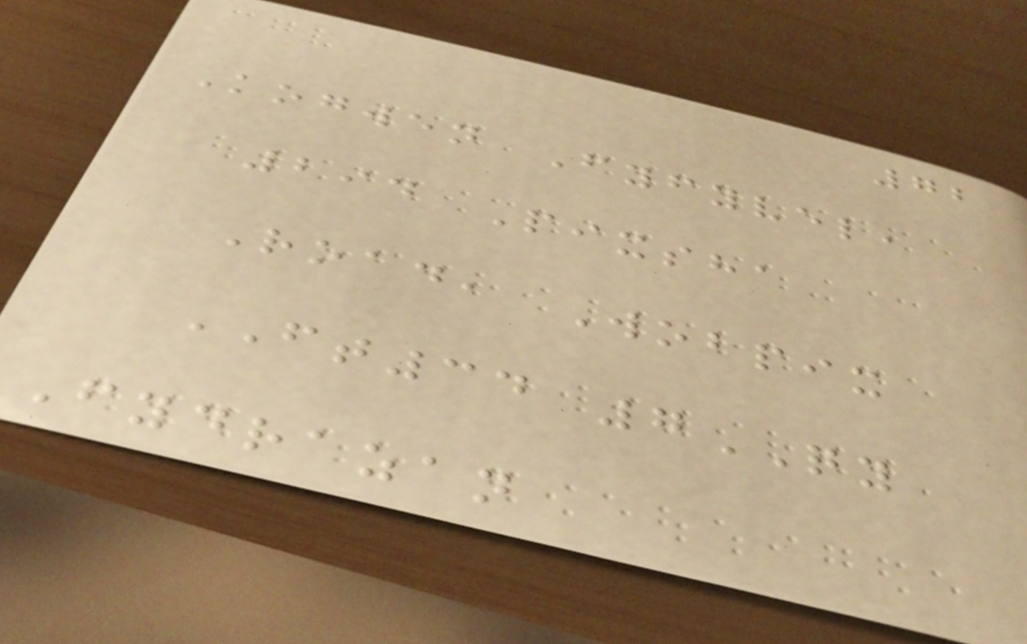72
Kogwen Fyfyvel,
294 Pixsha
Road, Wobpix
FT34 7QY
Fydrazan
